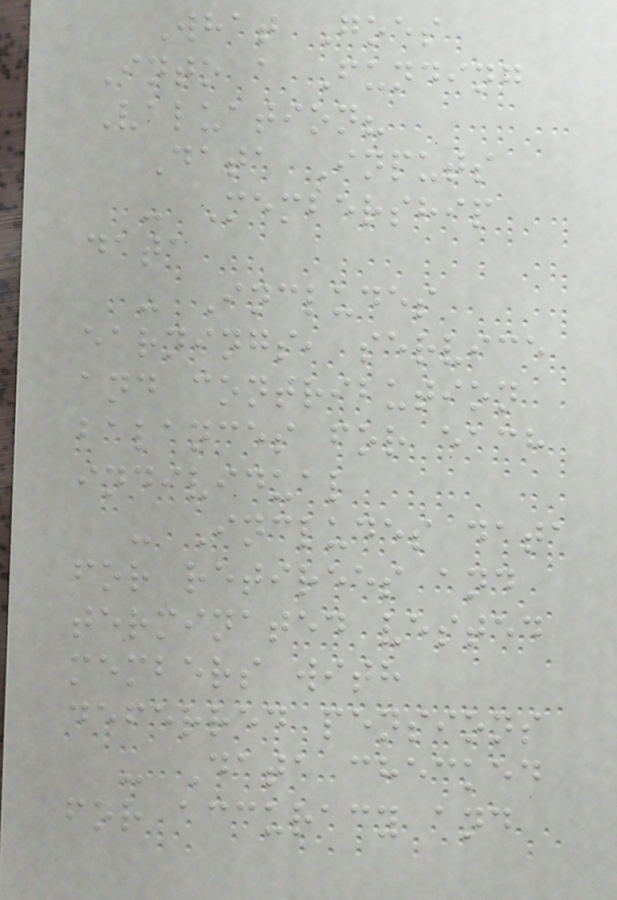What Goes
Into a Funding
Valuation?
Data Inputs
- Membership
data
- Includes
earnings, service
and contribution
balances for each
individual
- Includes data
for retirees and
terminated vested
members with
deferred pensions
- Data checked
for accuracy and
